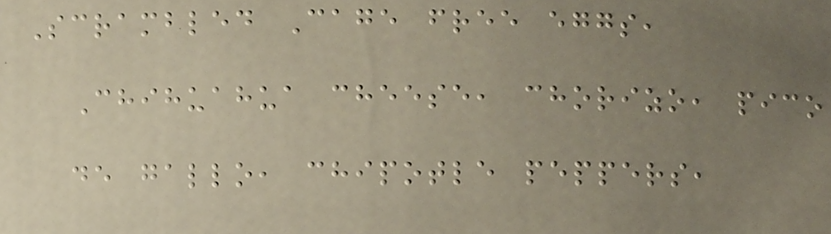Scrambled Cage free eggs,
Chihuahua cheese, chorizo, pico
de gallo, chipotle peppers,
